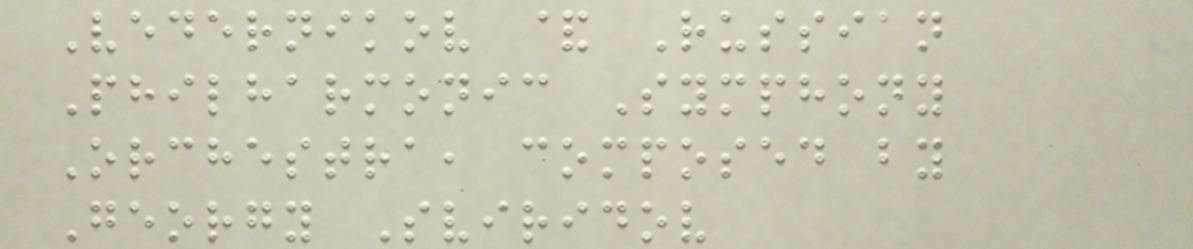Vedernikov & Russian
Philharmonic Symphony
Orchestra, composed by
Georgy Sviridov
